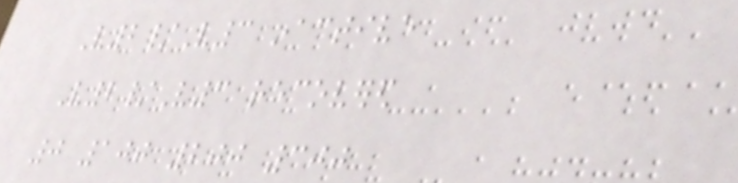V2/V3 inactive
V2/V3 recovered
0 100 200 300
